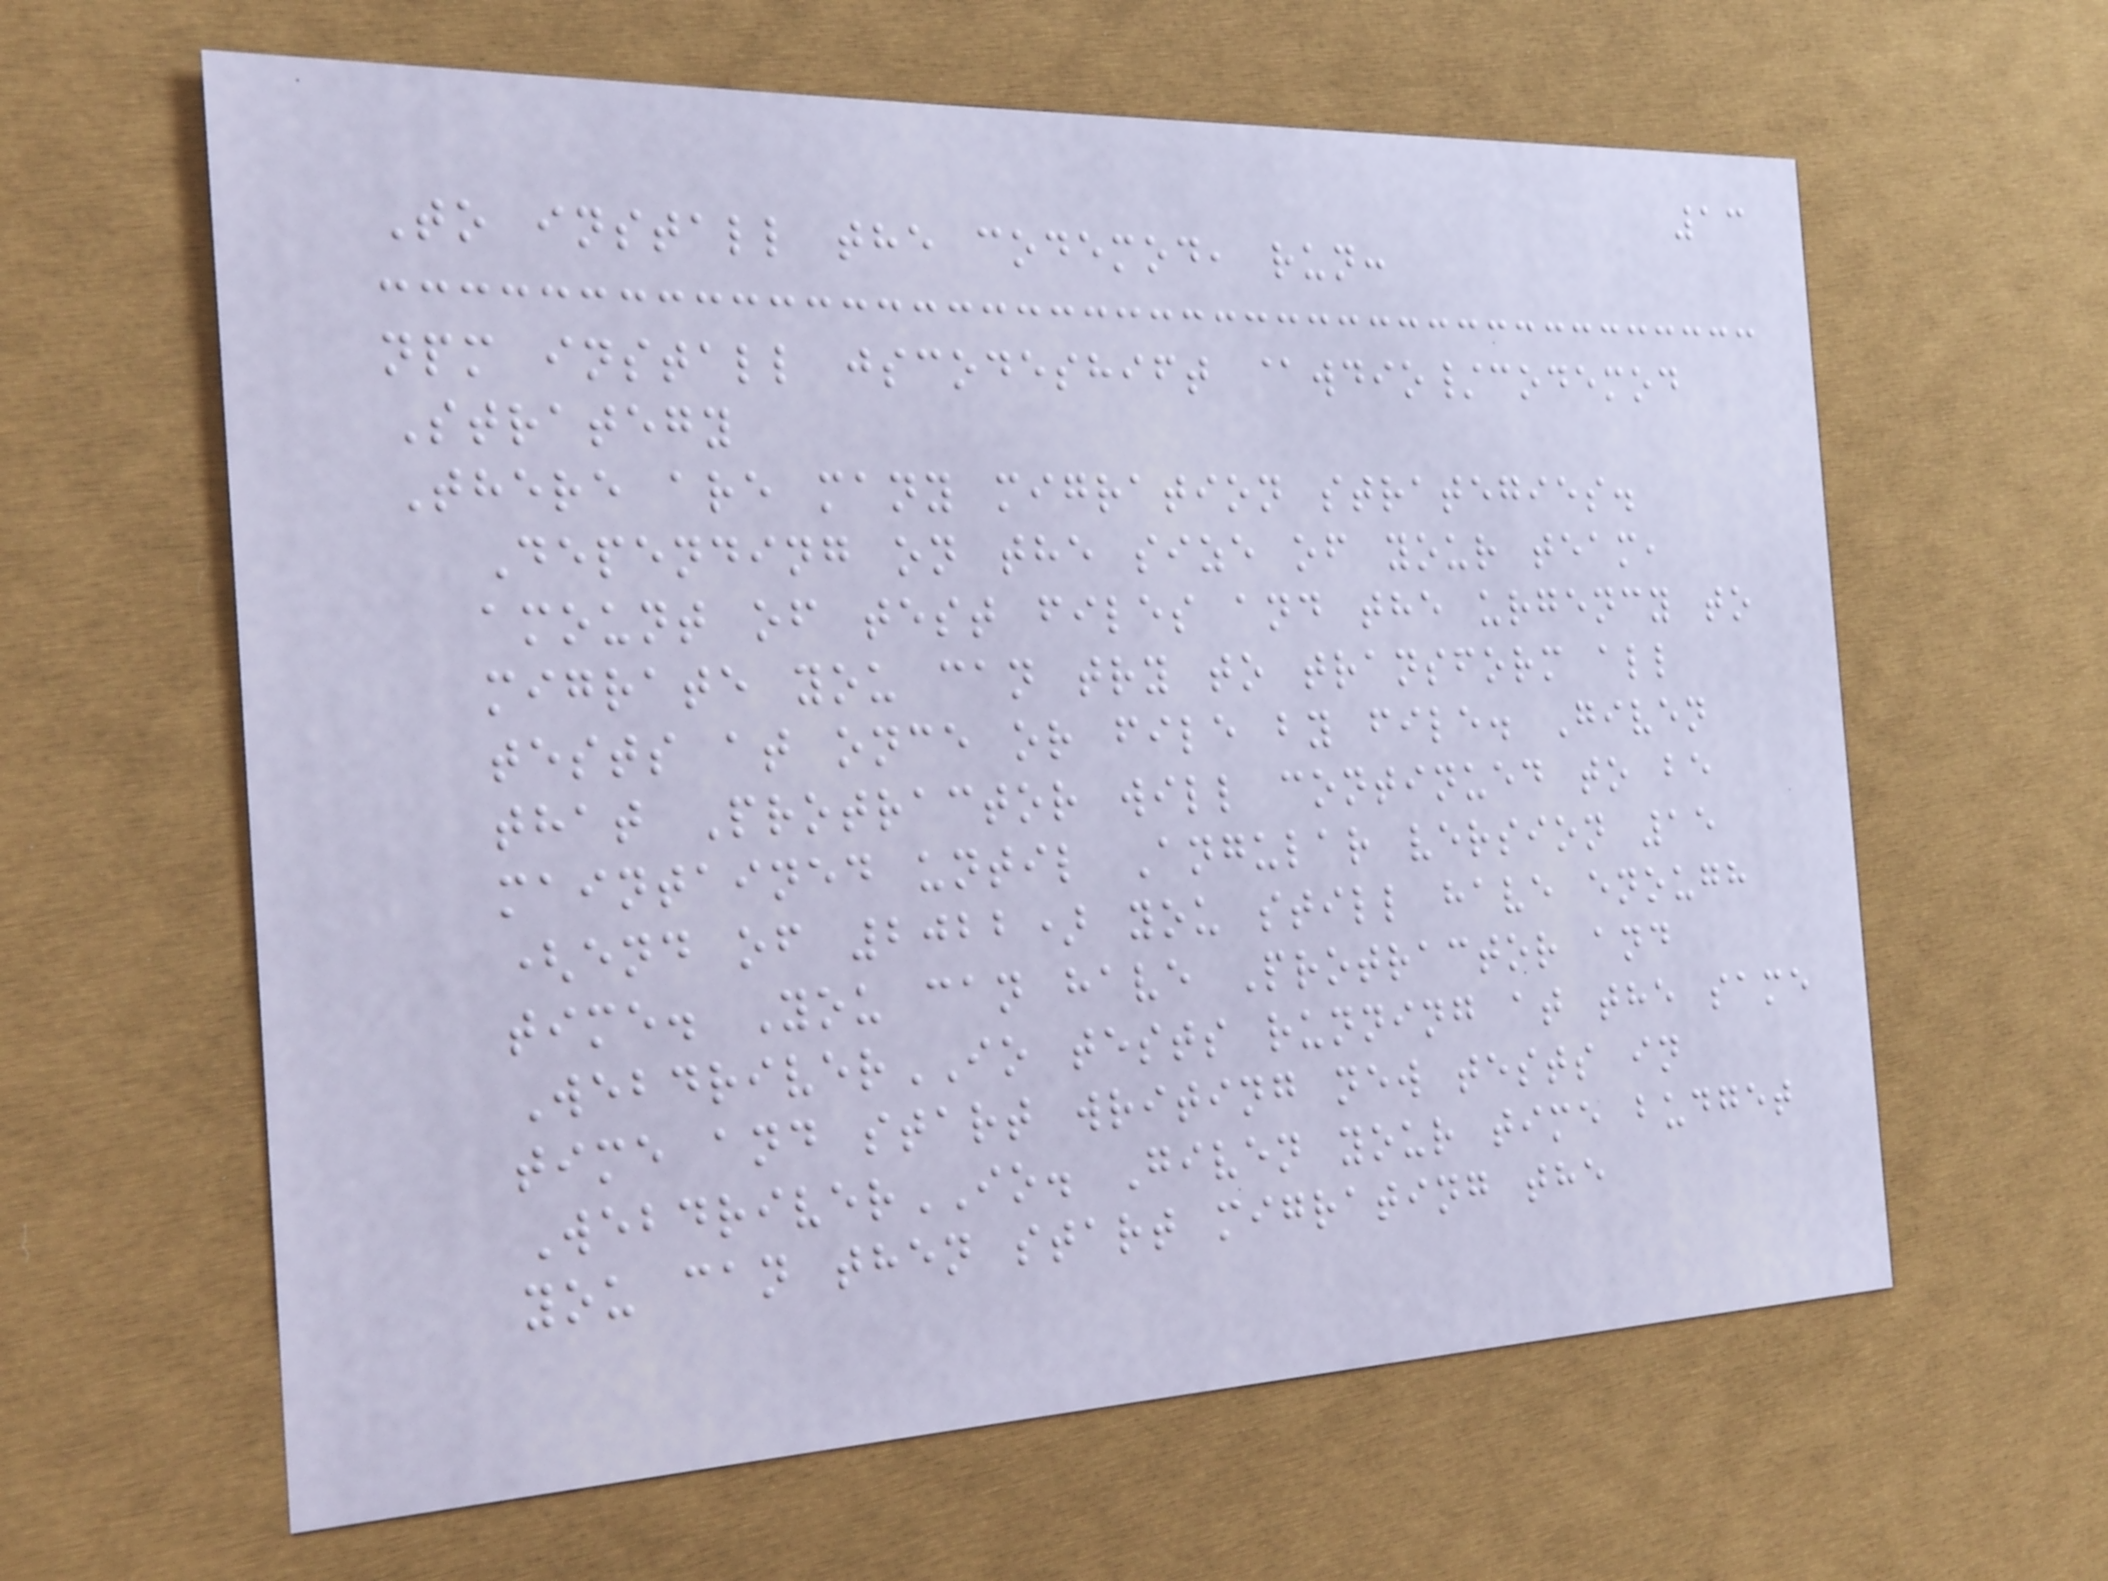13
To install the codemod, run:
npm install jscodeshift @wdio/codemod
Strategy
There are many migration strategies.
Depending on the size of your team,
amount of test files and the urgency to
migrate you can try to transform all
tests at once or file by file. Given
that Protractor will continued to be
maintained until Angular version 15
(end of 2022) you still have enough
time. You can have Protractor and
WebdriverIO tests running at the same
time and start writing new tests in
WebdriverIO. Given your time budget
you can then start migrating the
